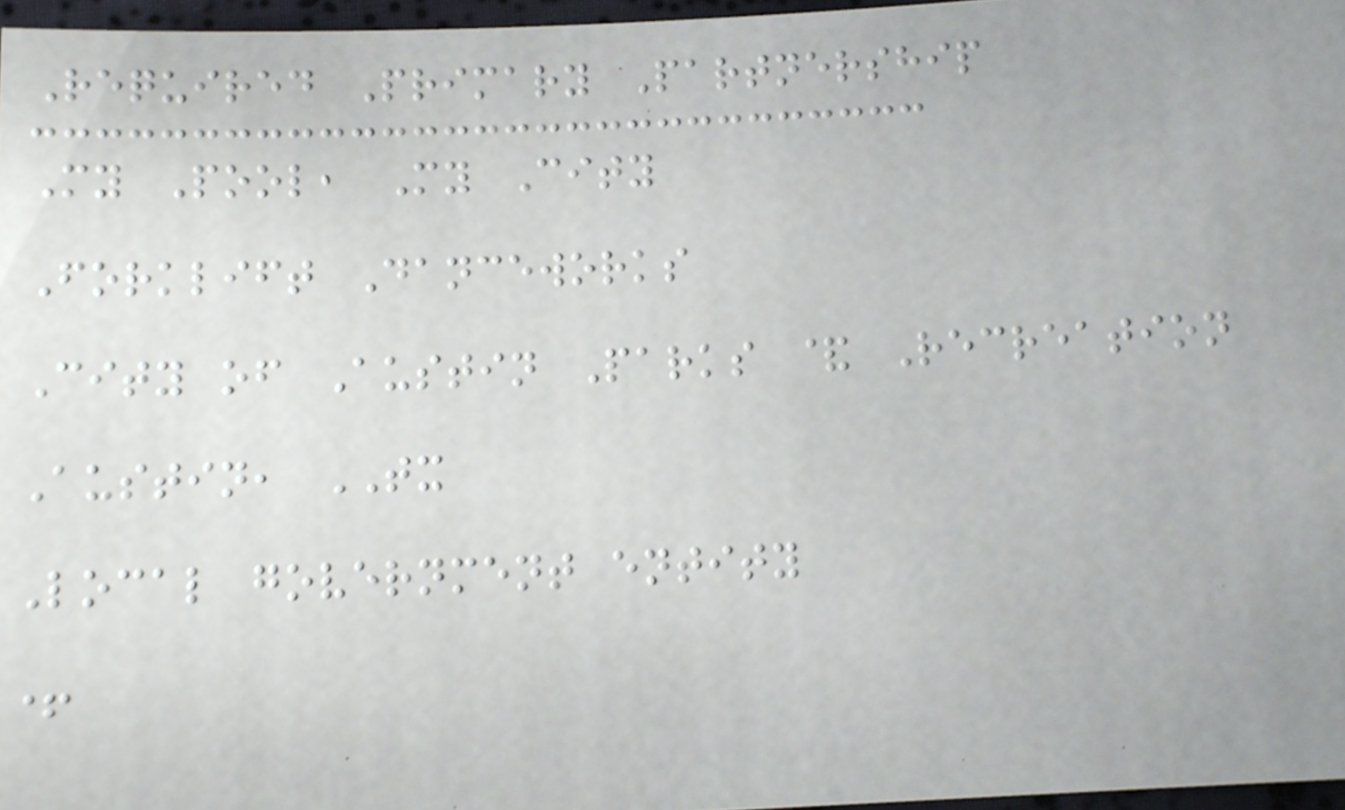Required Primary Partnership
My Pool, My City
Forklift Danceworks
City of Austin Parks & Recreation
Austin, TX
Local government entity
+
